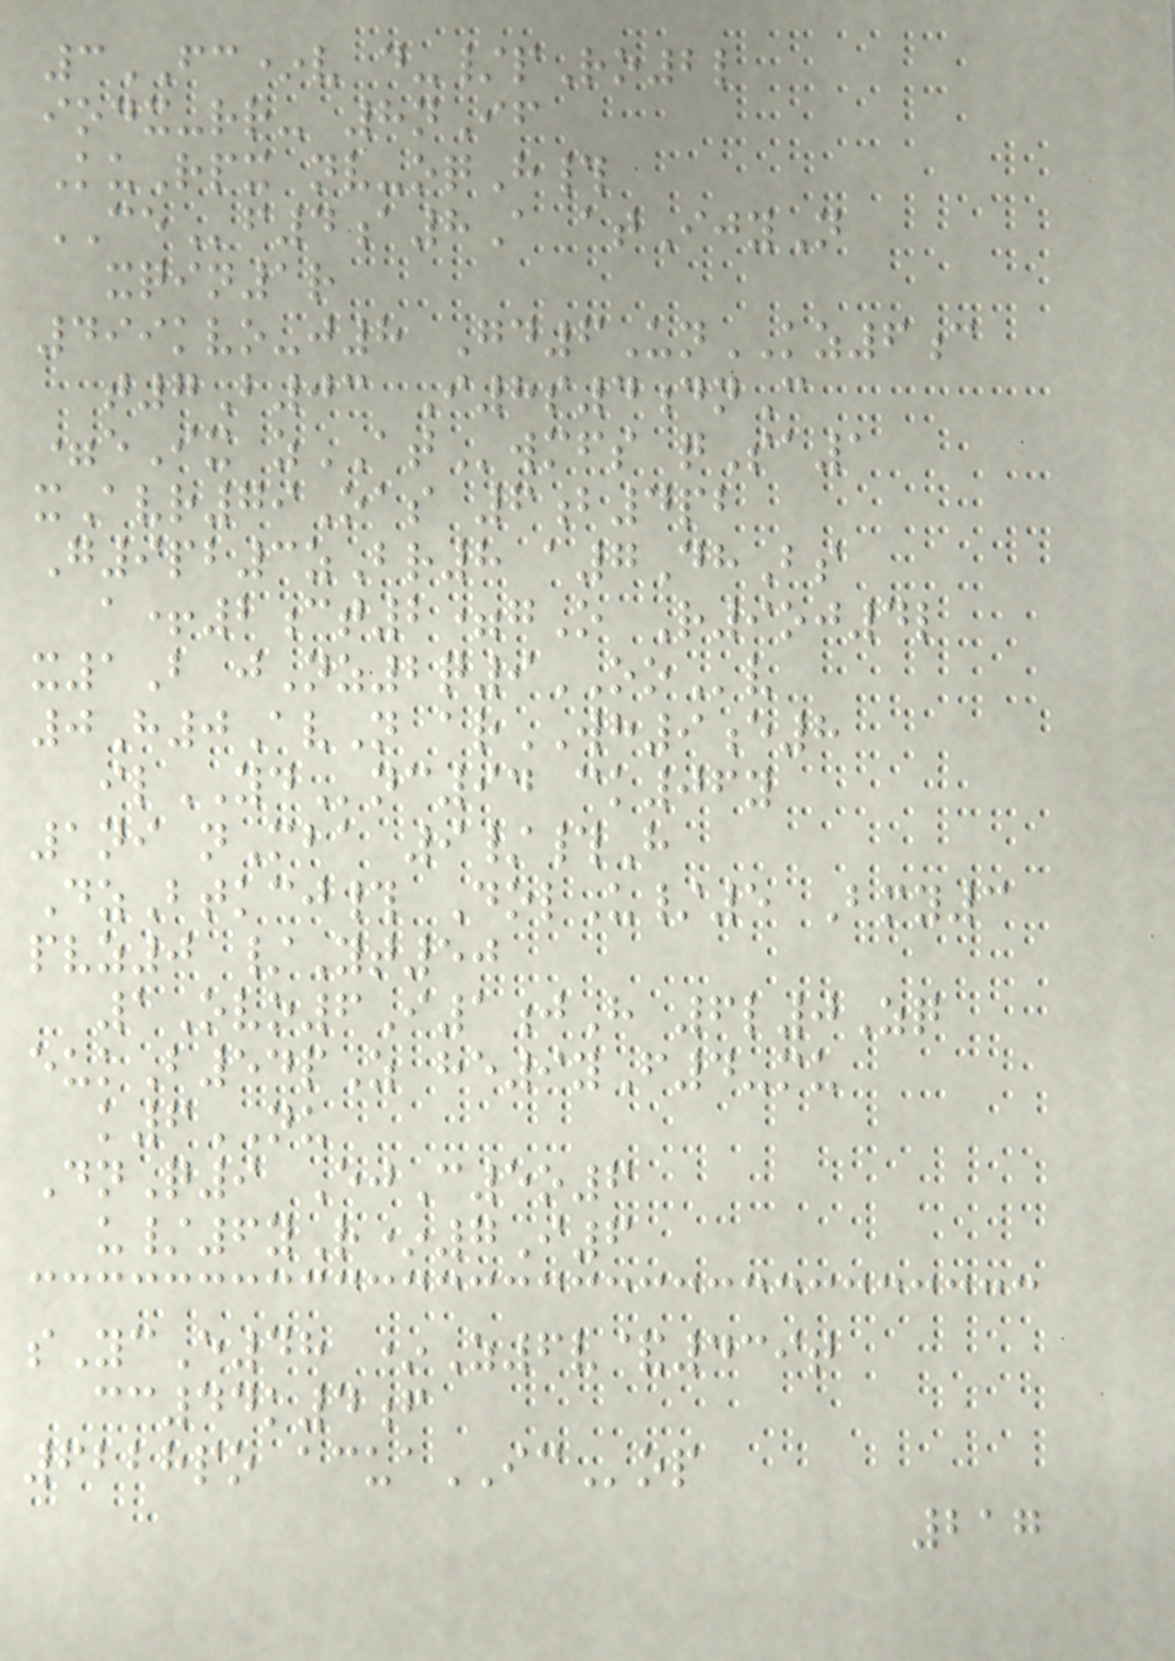3FC*v d-/pRo2l
iodx-rr- 8nIf
KuRpx nv-oqH#
CEf4a8A atIjyN
xqin1r
499kvo-j8 Gd6UnKZ6c
t7B03 I8s4dnC
=eIx zATwmfs qSa1
xAvr79Oas 6b4pb
G9pb3zBr8 a7DhBs
a+2ct2=gO R9oj4l
x1B jNz2q9OOv
0H0AvN arWH9e8
ilYDnc94 ck06y
1ni nMba 9/#H
DzBtkcj# DolU/5 Bmy3
pvz0 /Yt50
1Ovo6I1jH 6l0Zq
eukB54pZ he9yF4-mu
k6NU
DnQ9 EjC5o6
u/6yR*7I6
sYcE48 *Z6v&439t
cc44k4f
6228po acuaICop
217
